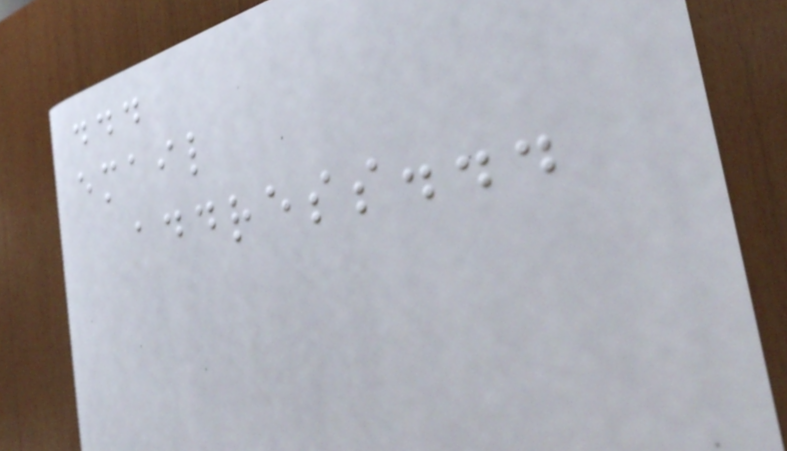...
email
address...
